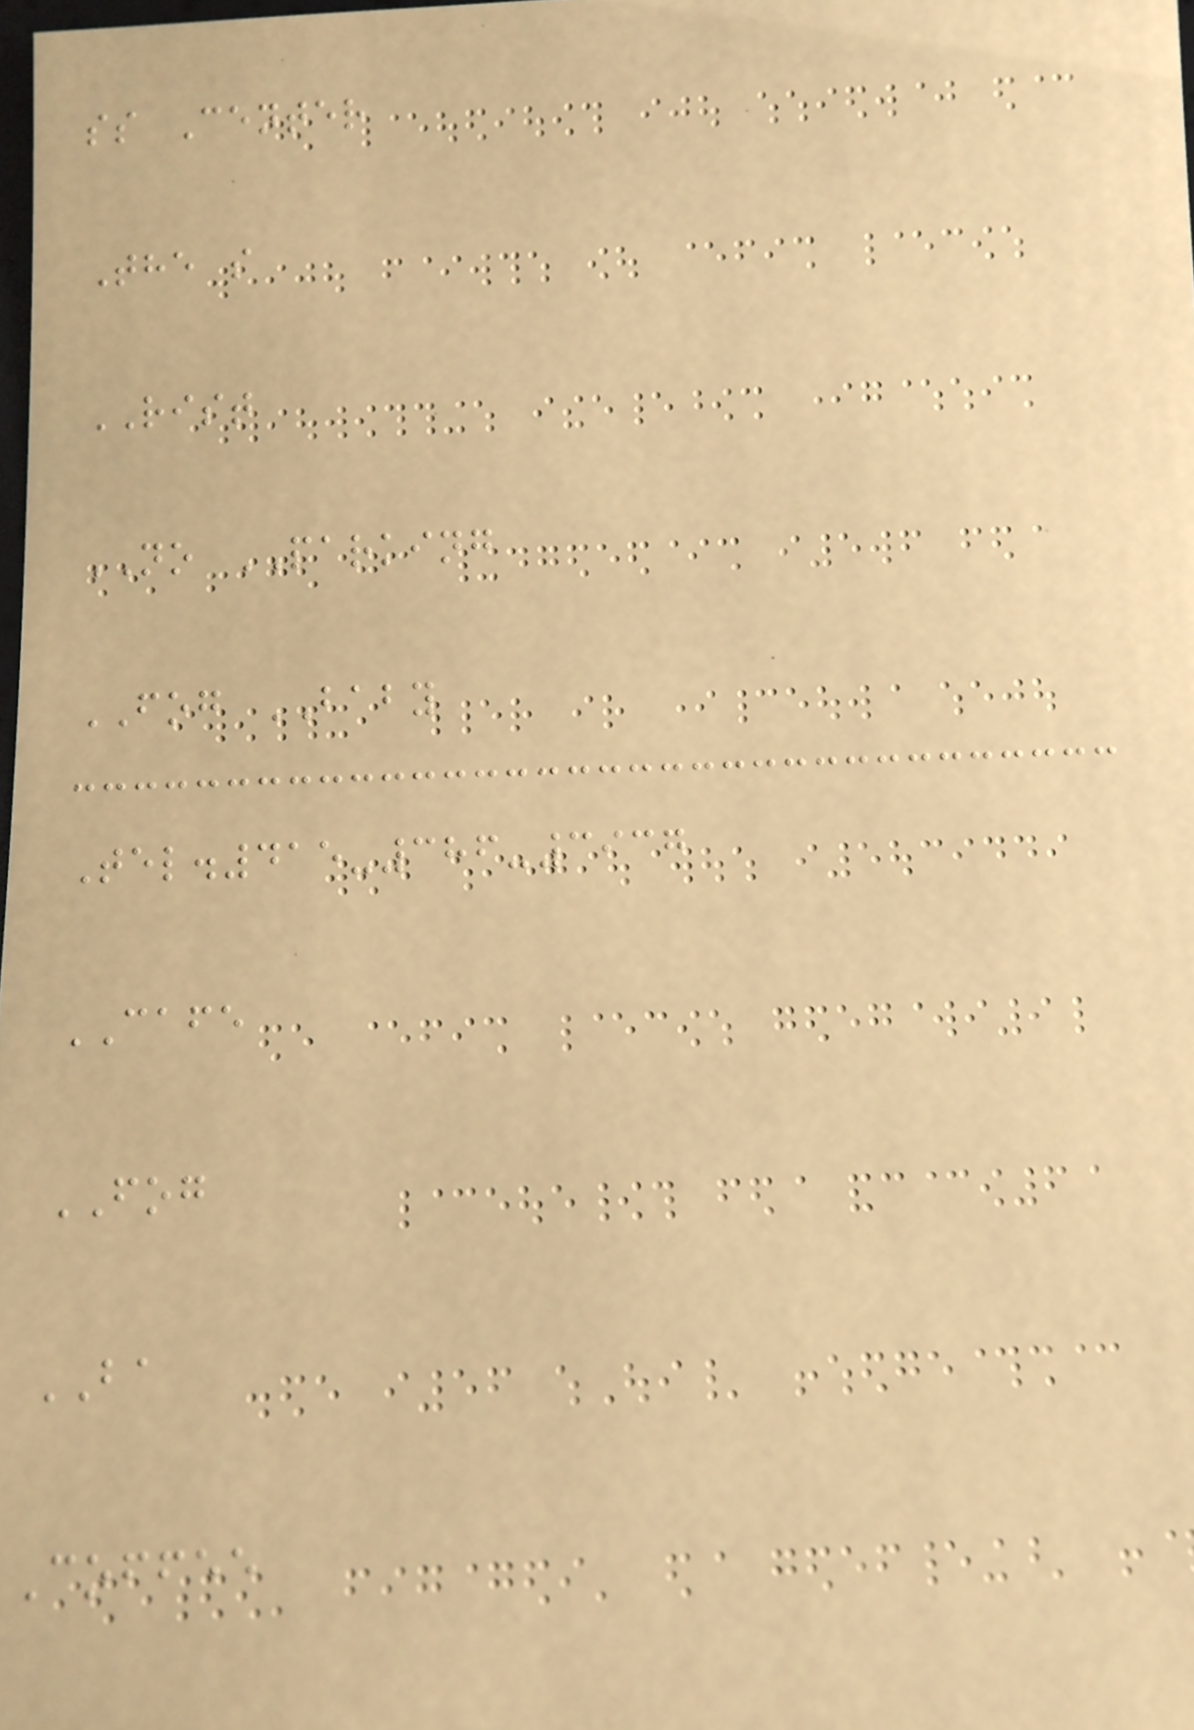ss Center
The s
RIST
NO PARKING
FOG BABY
Tel.415-386-3937
CAFE
FOG
BA
Coffee
